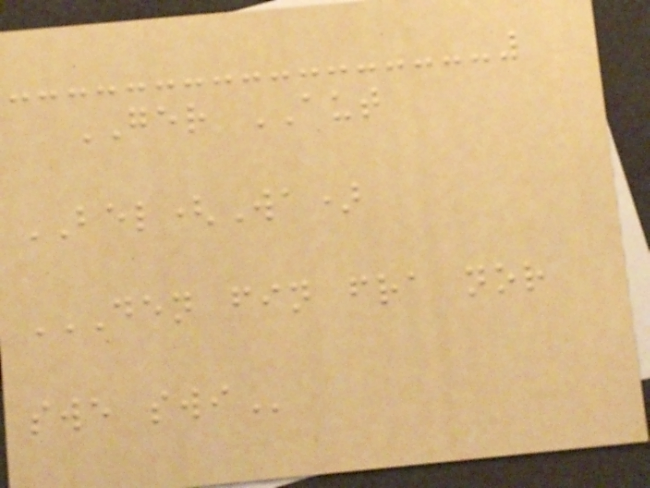GER AUT
BEL(Wa)
DEN FIN FRA NOR
SWE SWI
